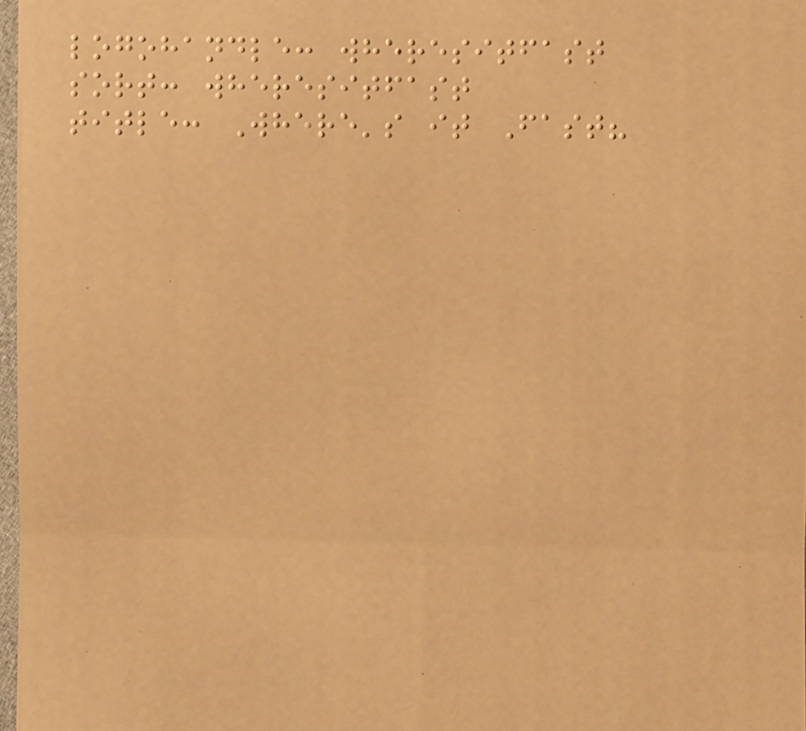logohandle: wheresitfast
sort: wheresitfast
title: Where's it Fast?
